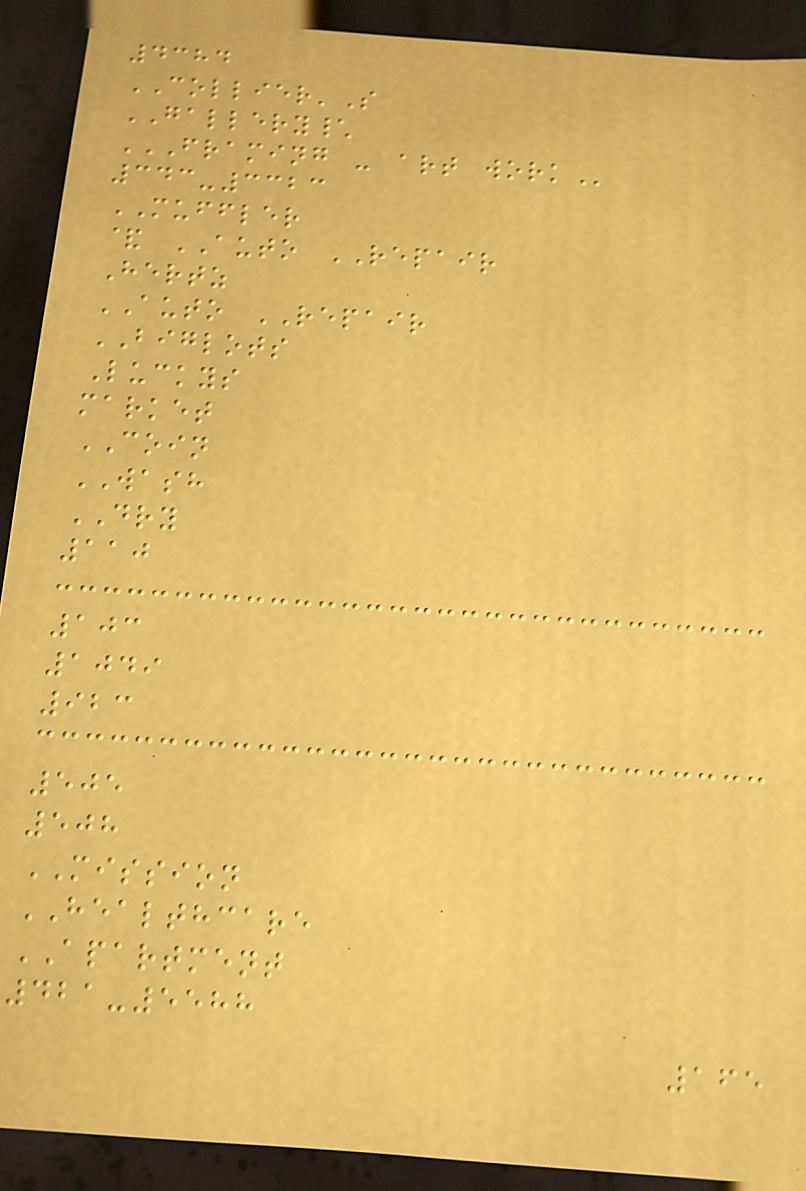4384
COLLIER'S
GALLERY\
FRAMING - ART WORK
343-3323
MUFFLER
& AUTO REPAIR
Hertz
AUTO REPAIR
BIGLOTS
Luckys
market
COIN
WASH
DRY
110
103
1049
923
505
508
MISSION
HEALTHCARE
APARTMENT
421-5588
165
